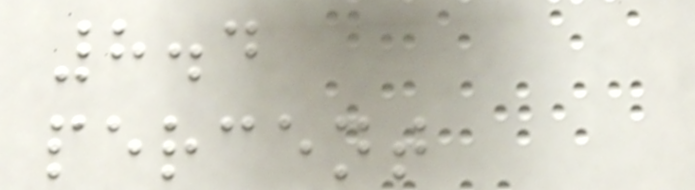8.4
percent
